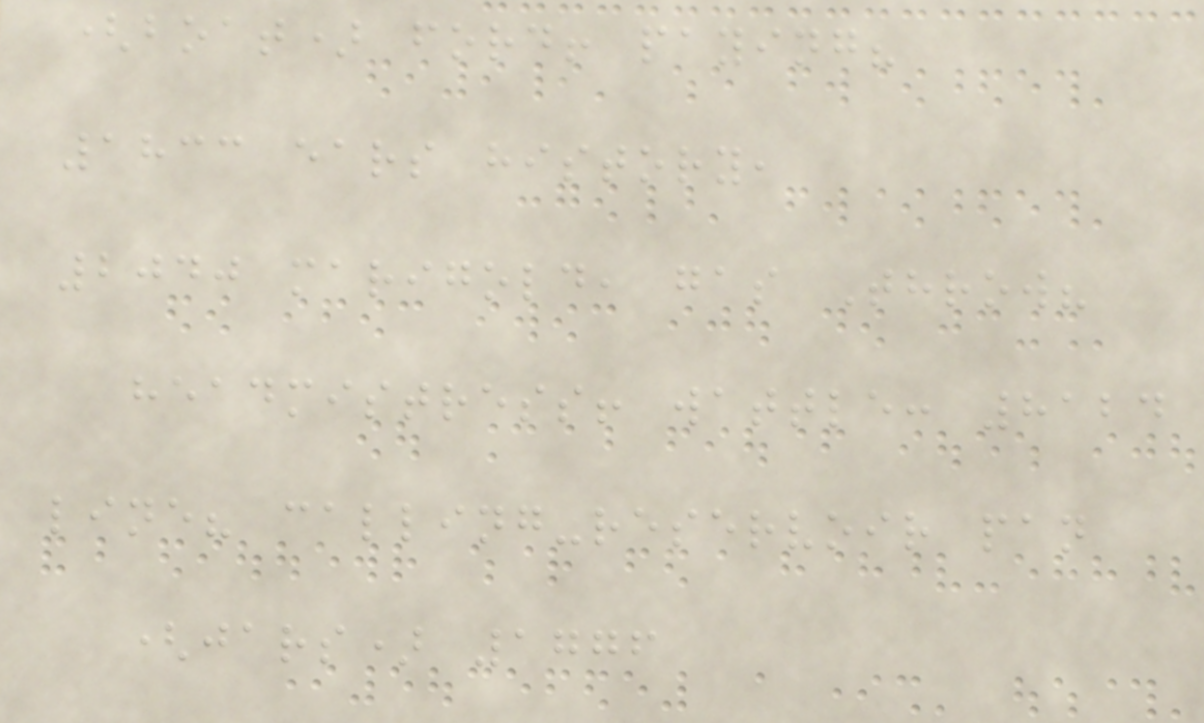(boat) ford! paying?
1833 ears history,
2040 marigold, gas Throw?
headmistress! wattle: 8124
line? calling-reservoir pan
(jars) 1776
